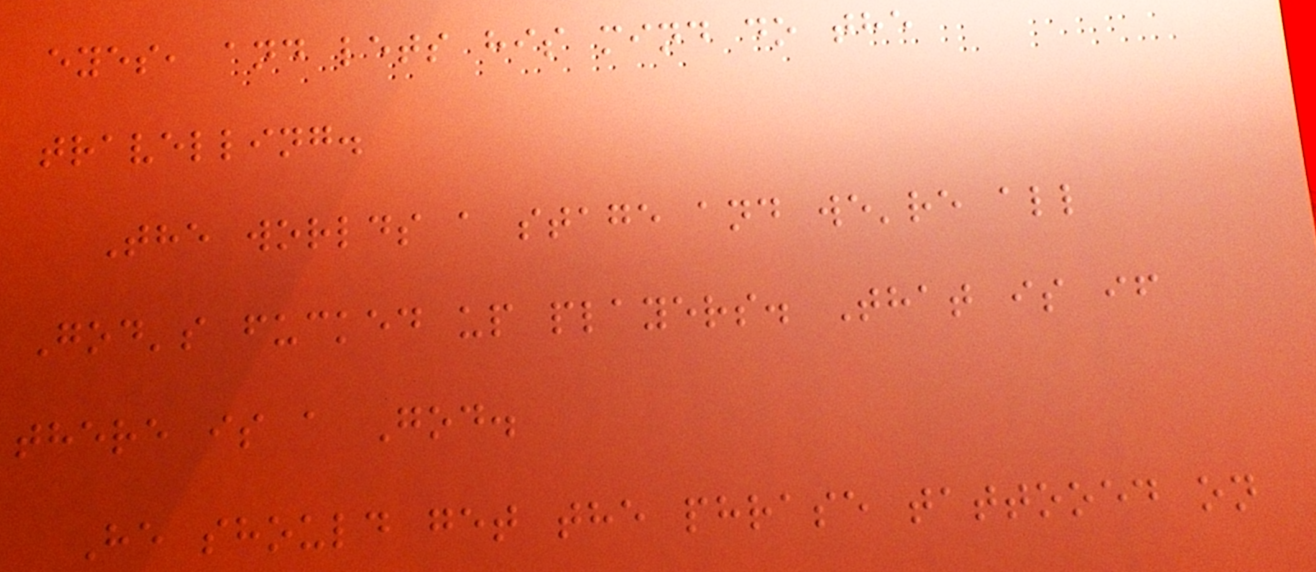eyes, and lets his mind do the
travelling.
The worlds a stage and we're all
God's fucked up players. That is if
there is a God.
He should get the phrase tattooed on
